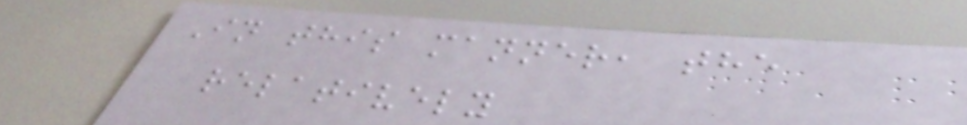In this manner, the
relatively
